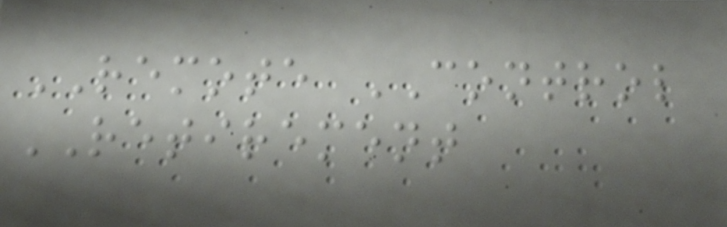REMOTE CONTROL
RETIREMENT
